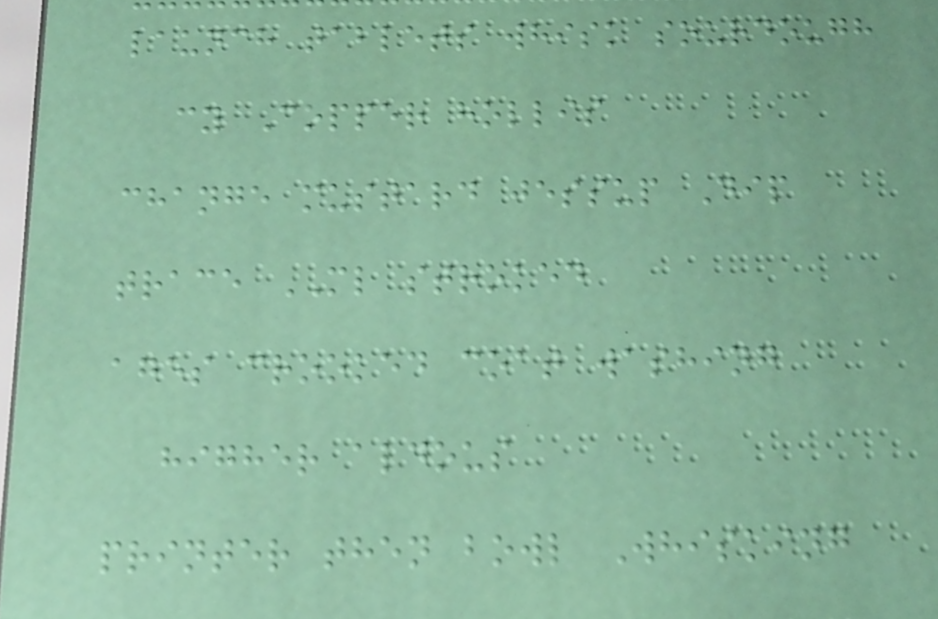launch tablets whisk sourdough
cy Copper hollis
change mustard jessup Dip
trace ML stroked
ages crooked coat washing
higher aldous
printer then bowl Whisking
